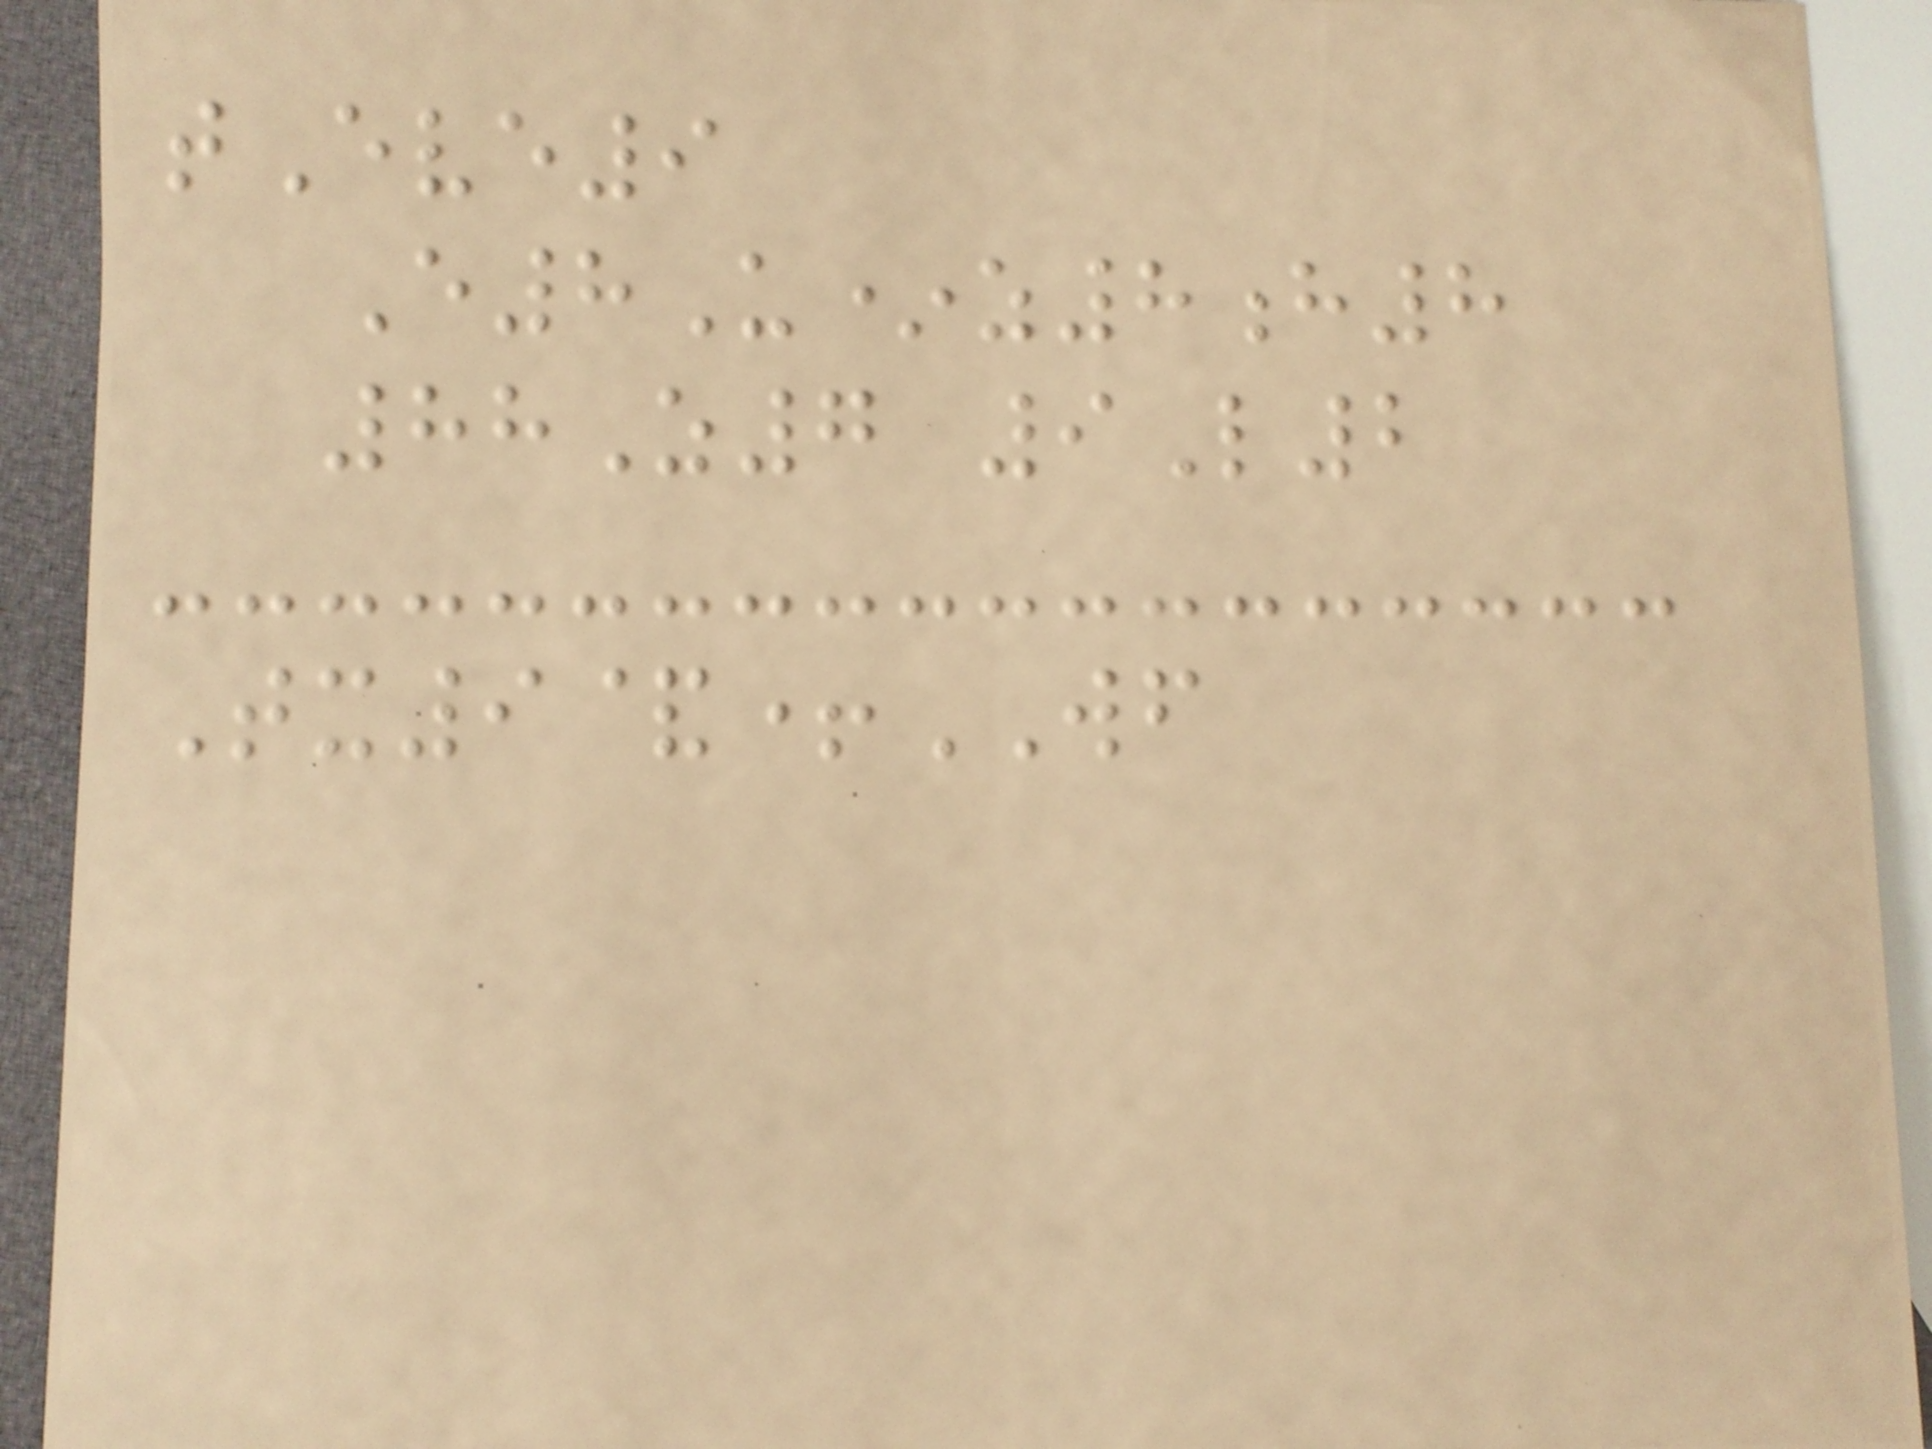tEve9
E8U*z8h8
88Z7 9L2
Tx9&+WF
